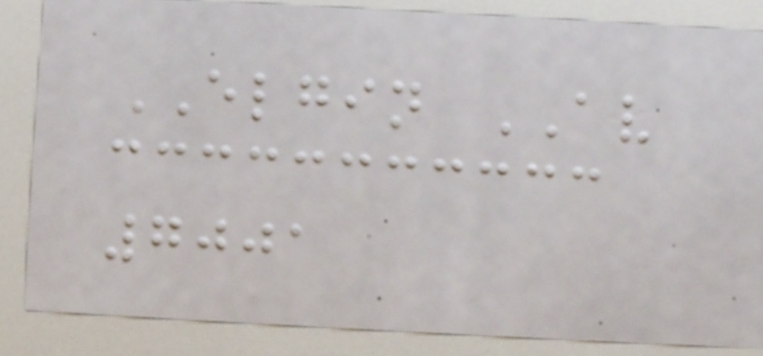ELGIN AV
7001
